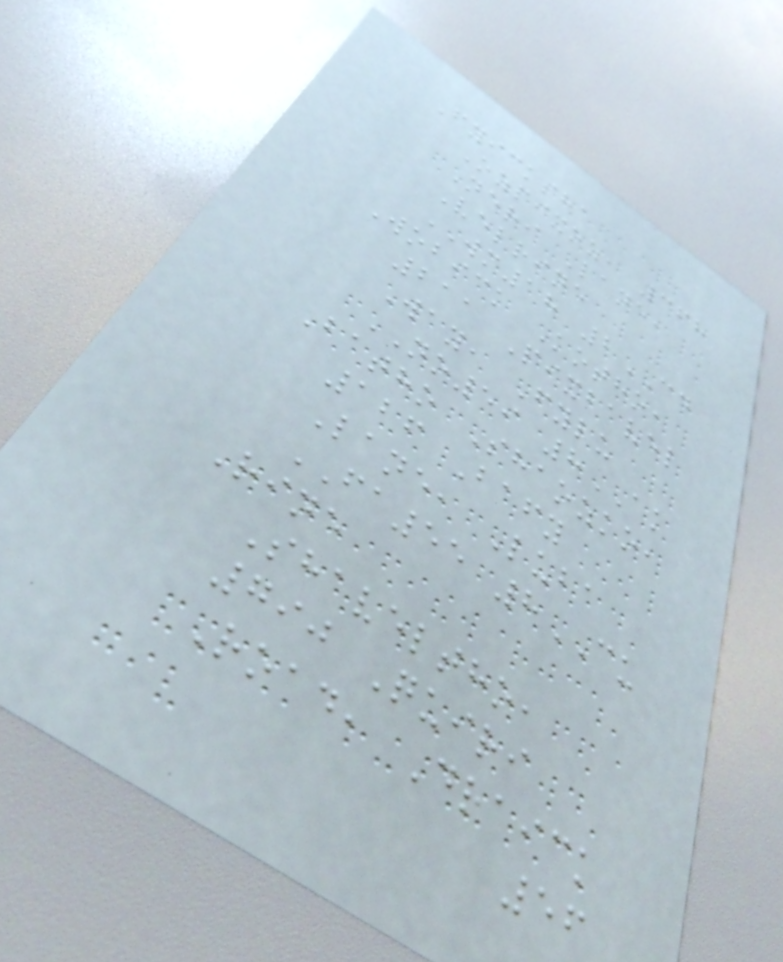Fyicksha
Ozpixoz, 368
Neri Lane,
Velrine
WM18 2CD
Wobick Kotho,
211 Pixbavel
Way, Fylu
NO59 8AK
Batho Shaozko,
126 Bafy
Lane, Luba
FA55 8CU
Rine
Shaveltho,
790 Quiri
Road, Draick
56
